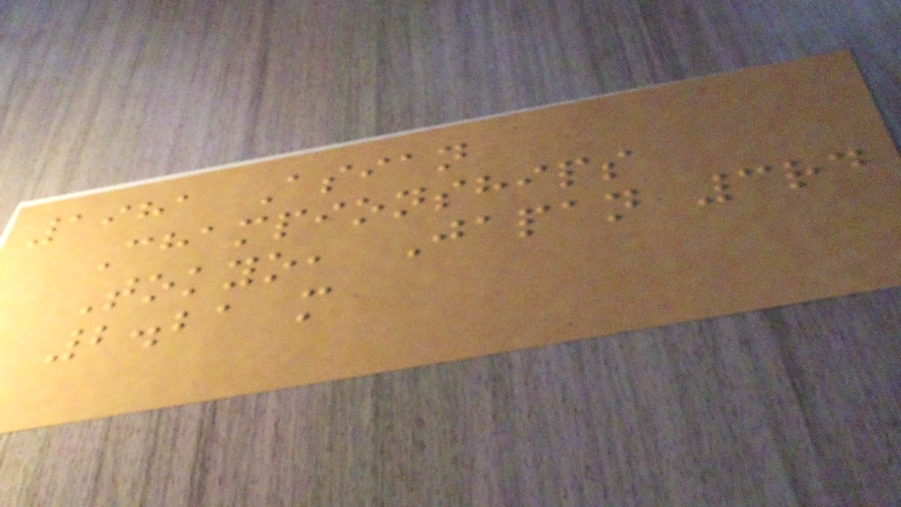1981 Asian
Championships
Tokyo, Japan 3rd
2.21 m
